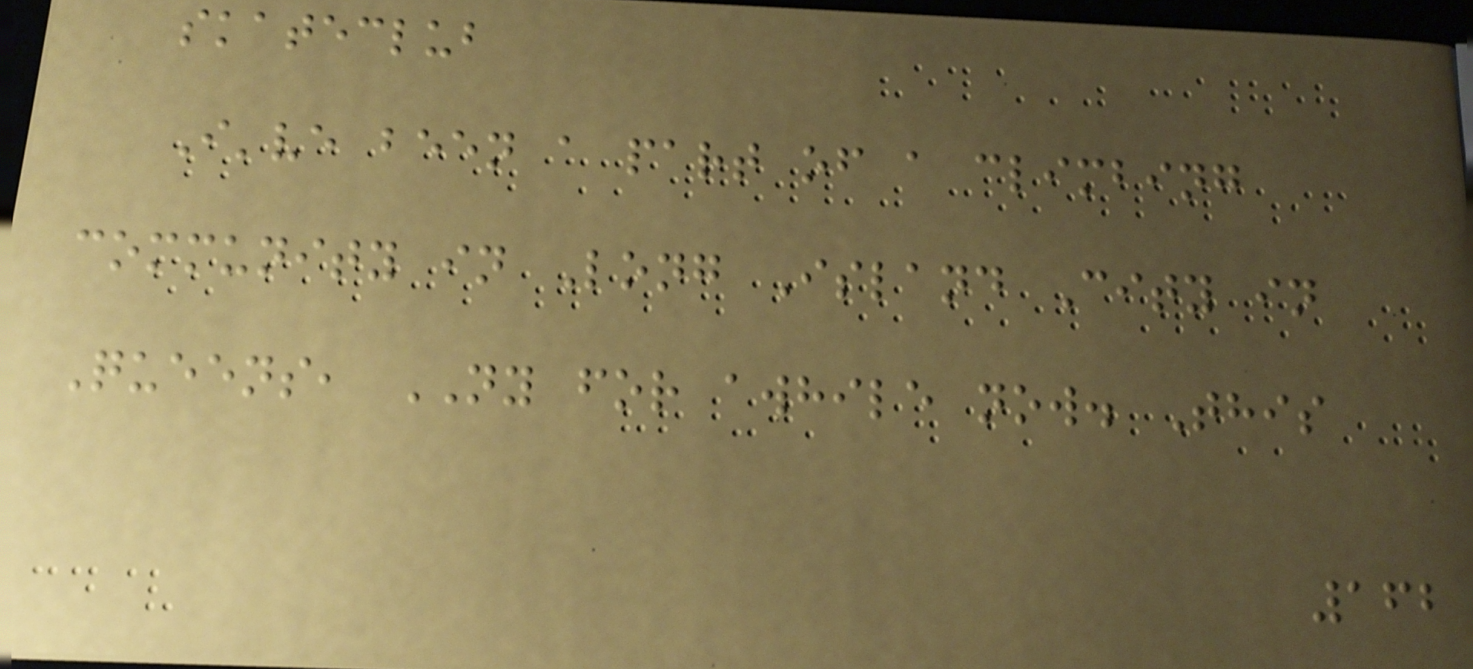skateclub
I've been a part of a climbing
community in Long Island City in
Queens, NY for awhile now. This
162
